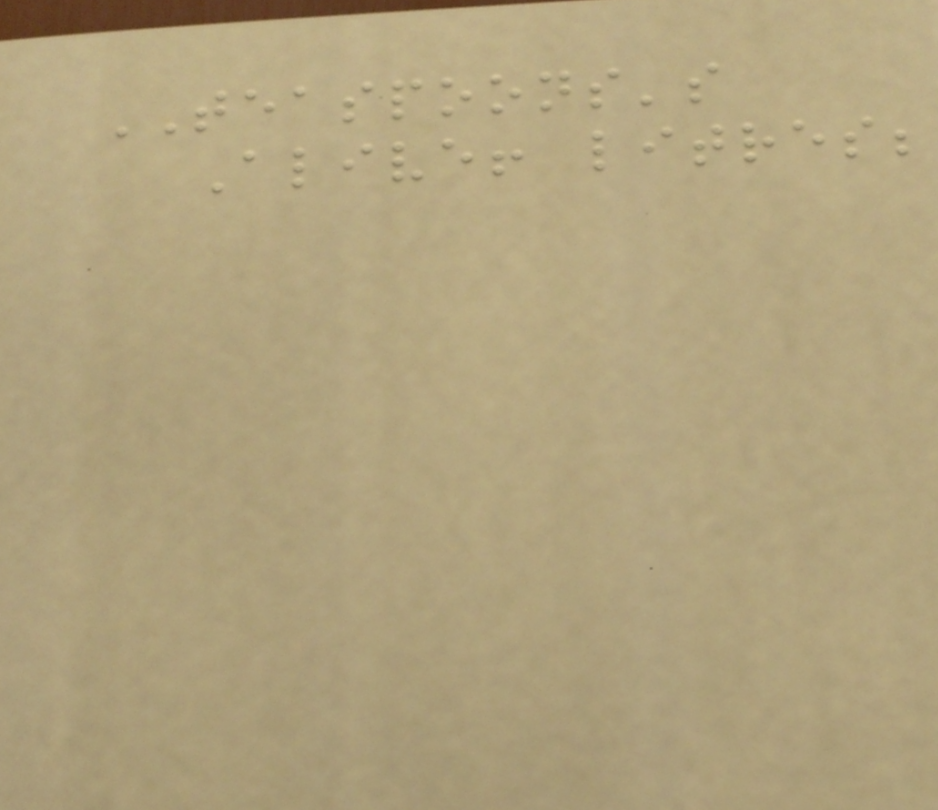TEASPOONS's
Alive! litres;
